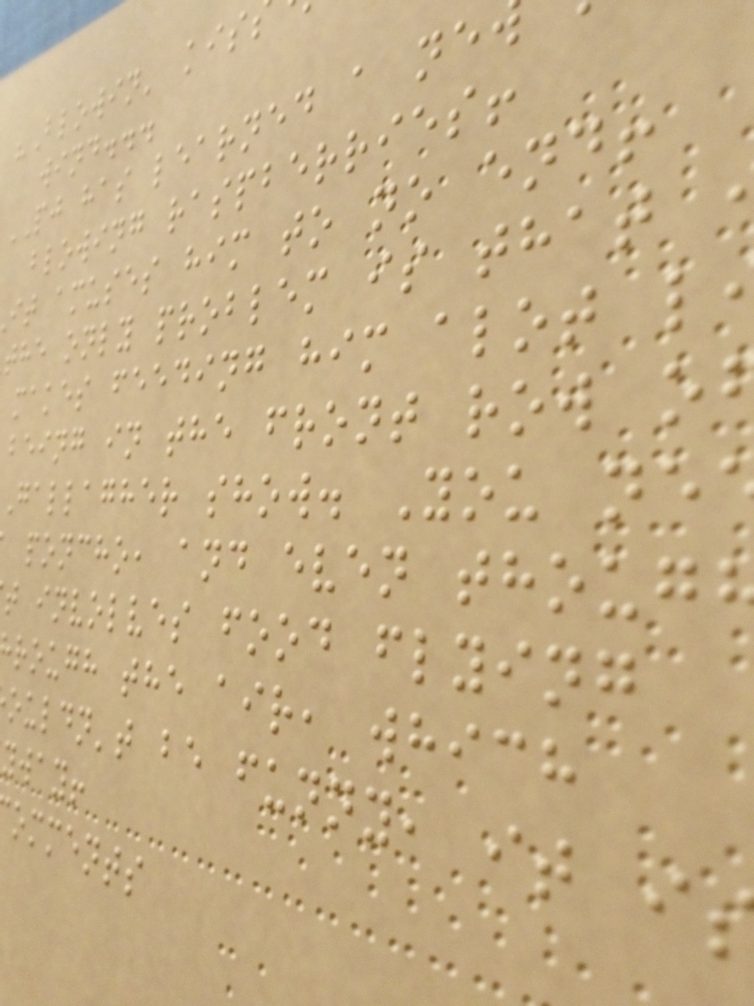"Blowin' kis
wind...
PJ has learned a ne
blowing raspberries!
it amuses him to no end!
the only problem is that
makes feeding him alot l
being in the front row o
Gallagher show. You ne
poncho, and even thoug
t involves food flying
rough the air, which
ouldn't be funny, it i
yway!
omments
